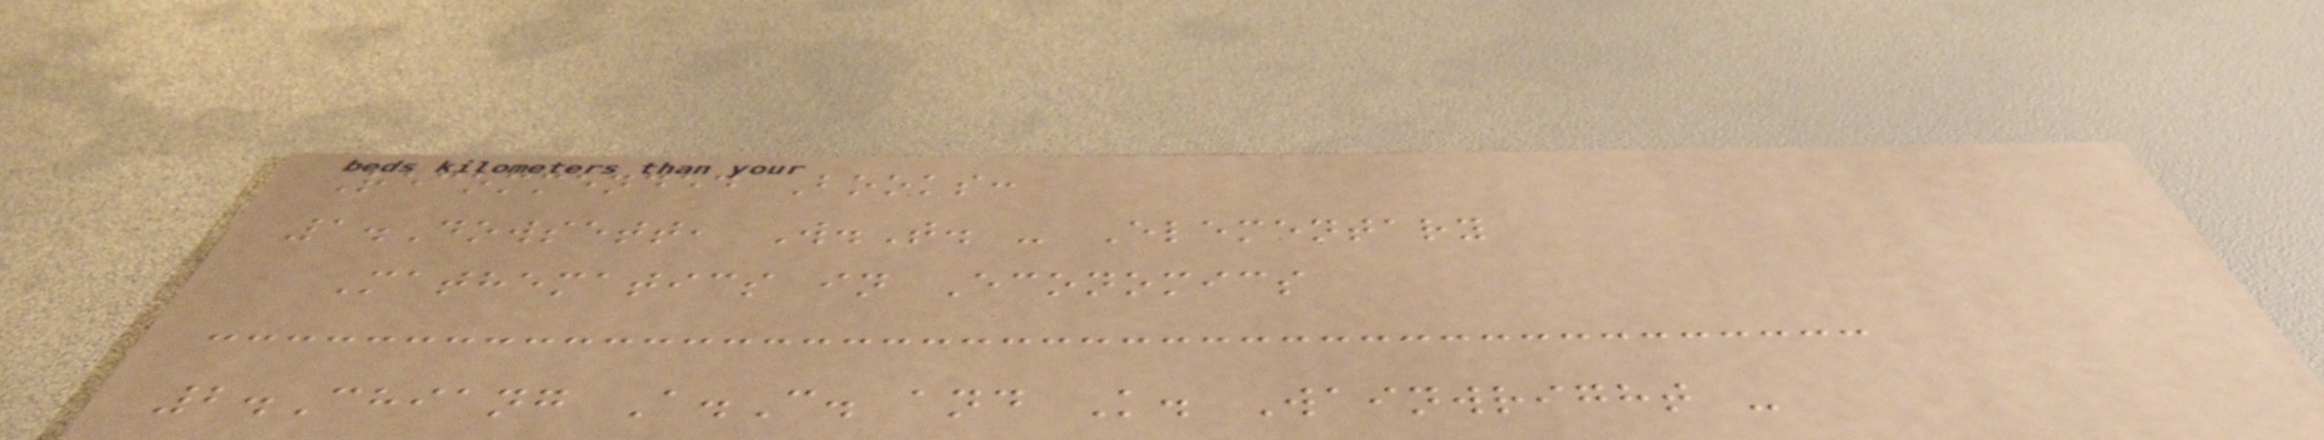Recommended Books:
1.Dowsett, W.T. - Elementary
Mathematics in Economics
2.Chiang A.C. and K. Wainwright -
